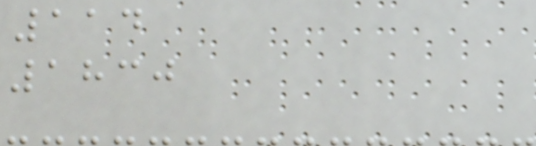114
1830
